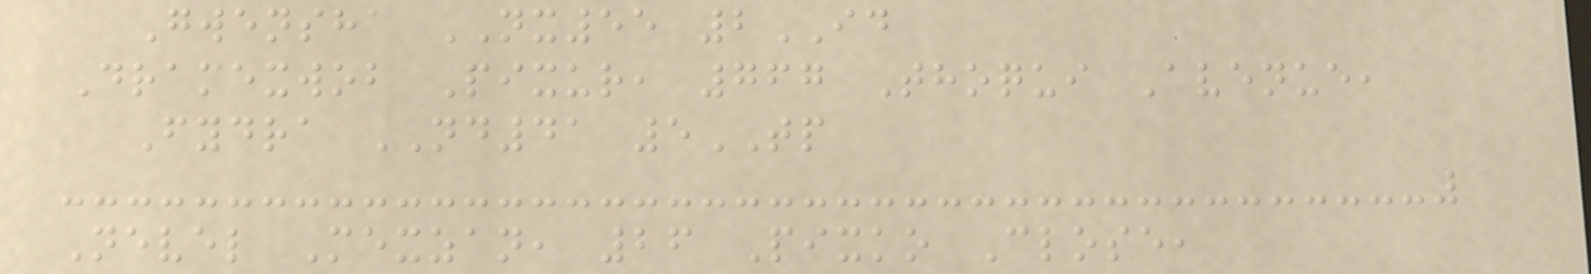Gwensha NX55 2ID
Dramexwob Pixur, 767 Thoqui Avenue,
Fydra ND41 5TP
Nevel Mexzan, 26 Pixko Close,
